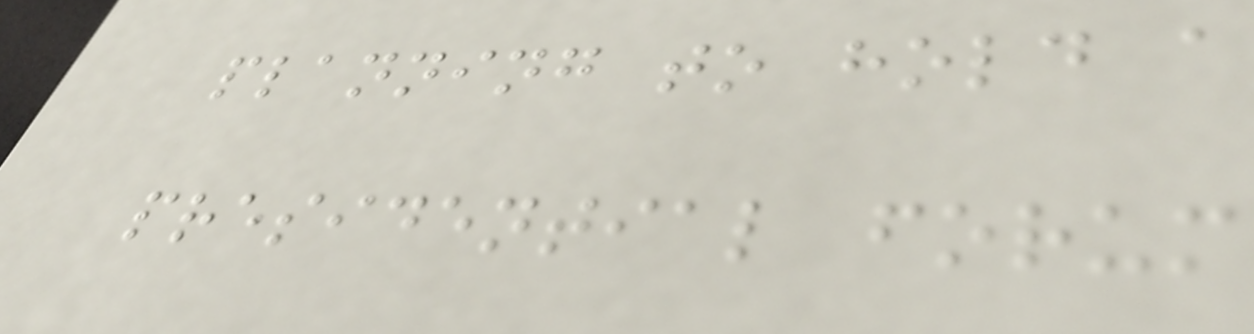planning to hold a
presidential forum
